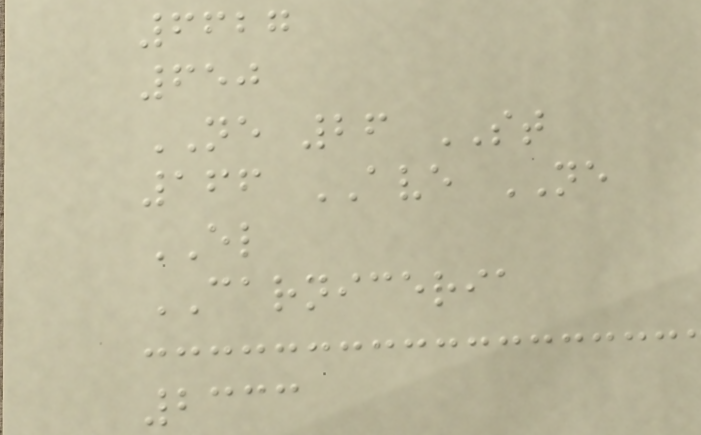6627
650
NE 26 ST
166 AVE NE
EL
CARNICERIA
2333
